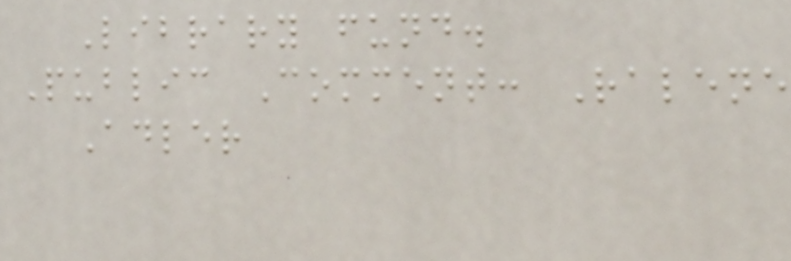Library fund.
Public Comment: Ralene
Adler
